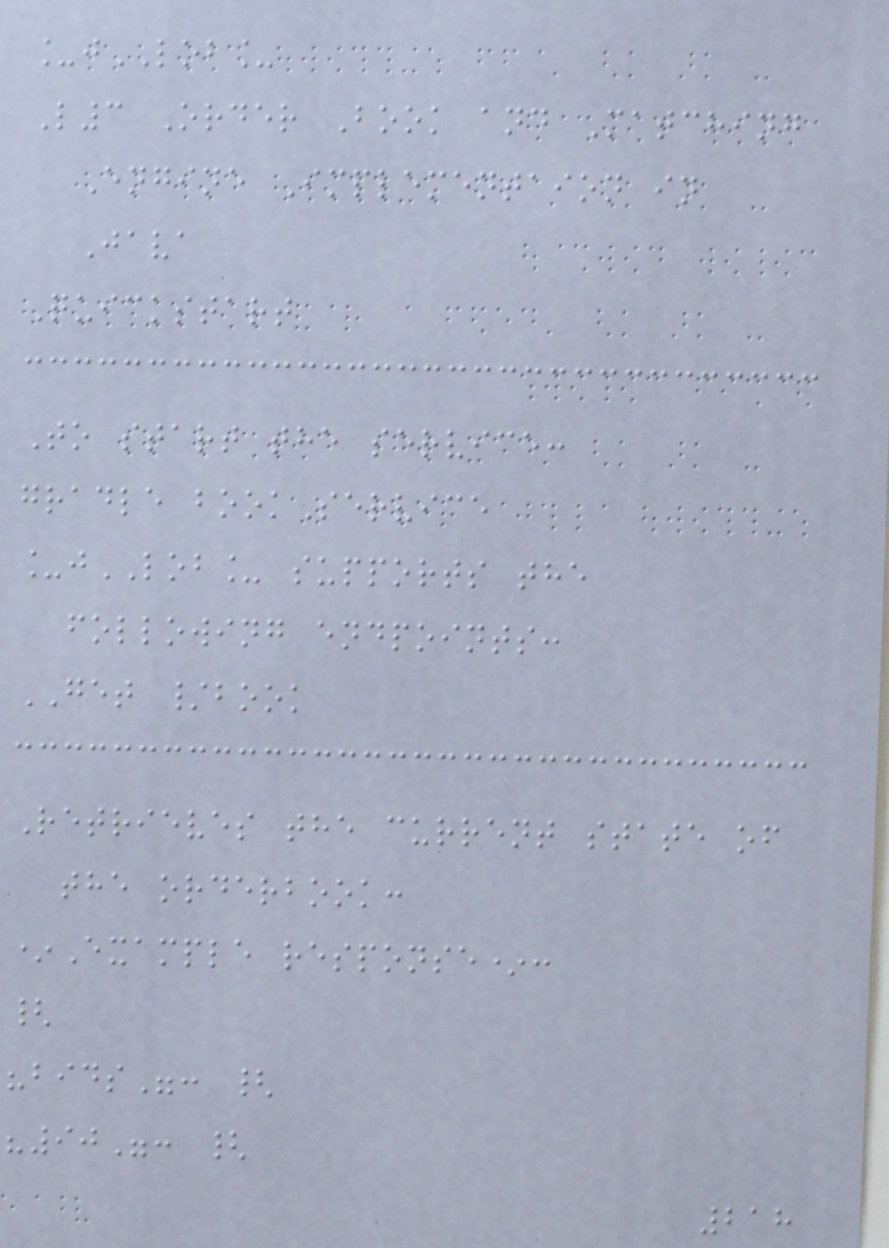_jLOB_
L3 Order Book and Matching
Engine Implementaion in
Java
Quickstart
To start the service:
gradle bookService
_jLOB_ supports the
following endpoints:
GET /book
Retrieves the current state of
the orderbook:
*Example response*:
{
"bids": {
"90": {
218
